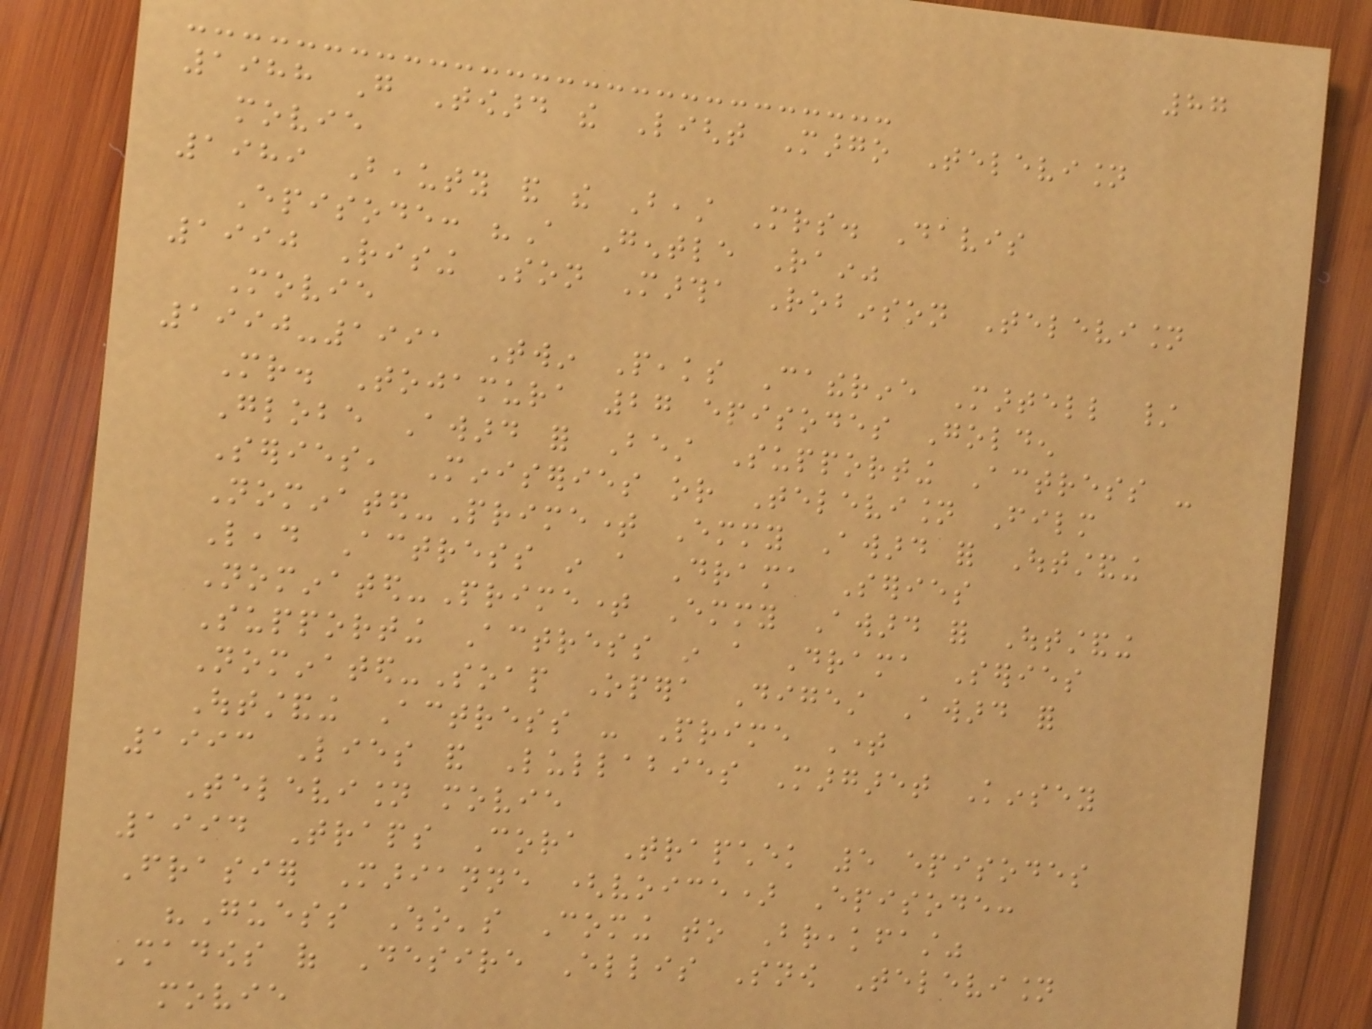87
1988 Go Toward the Light Margo Television
movie
1989 Beauty and the Beast Mrs. Davis
Episode: "A Gentle Rain"
1990 Rising Son Martha Robinson Television
Movie
1990-1991 Twin Peaks Catherine Martell /
Mr. Tojamura 27 episodes Golden
Globe Award for Best Supporting Actress -
Series, Miniseries or Television Film
Nominated-Primetime Emmy Award for Outstanding
Lead Actress in a Drama Series
Nominated-Primetime Emmy Award for Outstanding
Supporting Actress in a Drama Series
Nominated-Soap Opera Digest Award for
Outstanding Actress - Prime Time
1993 Lies and Lullabies Margaret Kinsey
Television movie
1994 Traps Cora Trapchek 5 episodes
Frasier Marianne (voice) Episode:
"Guess Who's Coming to Breakfast"
Shadows of Desire Ellis Snow Television
movie
